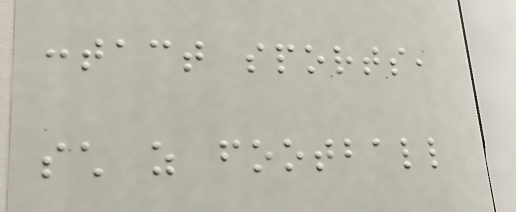contact sports,
such as football
